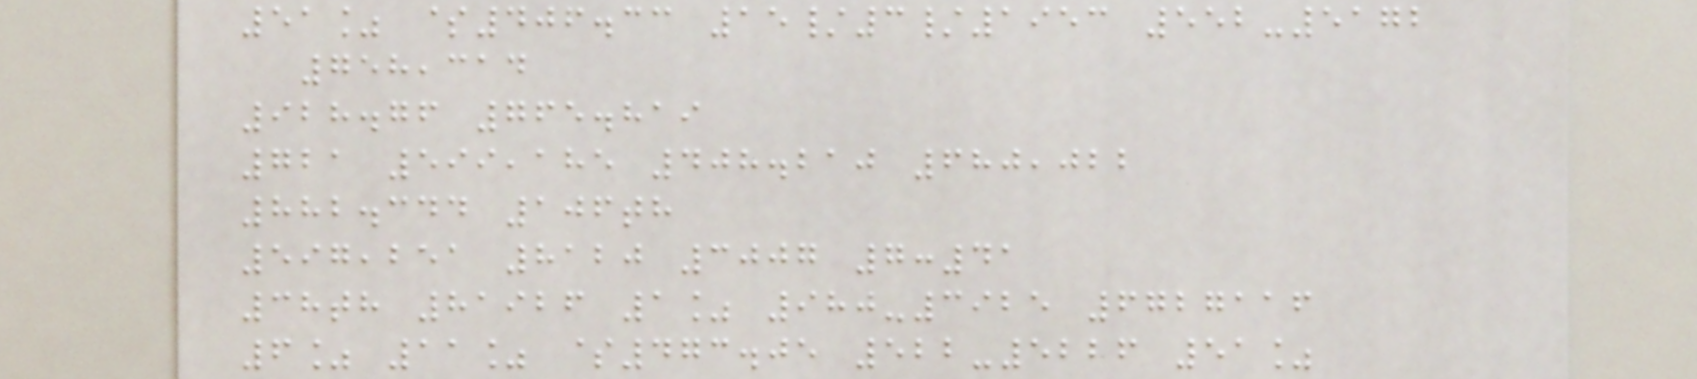51% $406.33 15/3/1953 552-5172
758,314
928.76 765.819
721 599,185 408.210 680,022
882.344 106th
597,251 8120 3007 7:41
38th 81926 1% 980-3925 6727116
6% 11% $473.05 522-5226 51%
